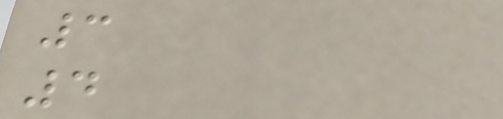3
4
